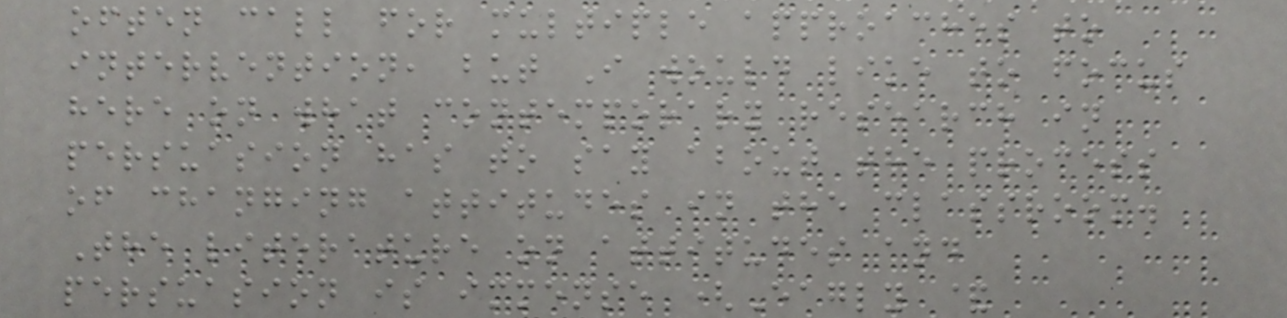often call for multiple approaches to
intervention, but I would like to focus
here on what contemporary research in
persuasion has to say about the process
of changing attitudes in the classroom.
The literature on attitudes and
persuasion is immense (Eagly &
